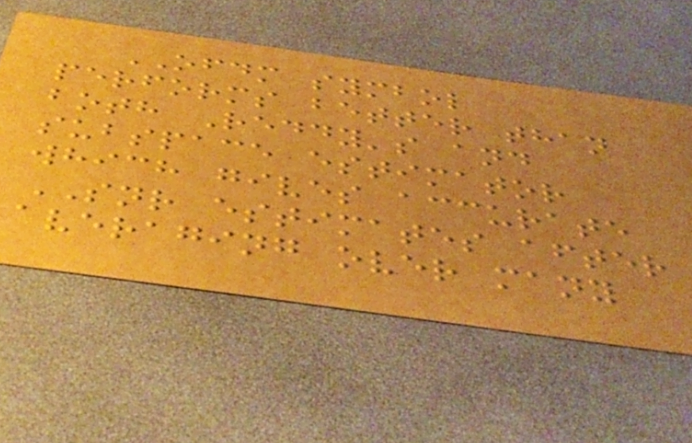OFDM symbol
performs better than
both Reddy's and
subspace estimator
which gives accurate
SNR estimates after
averaging over many
